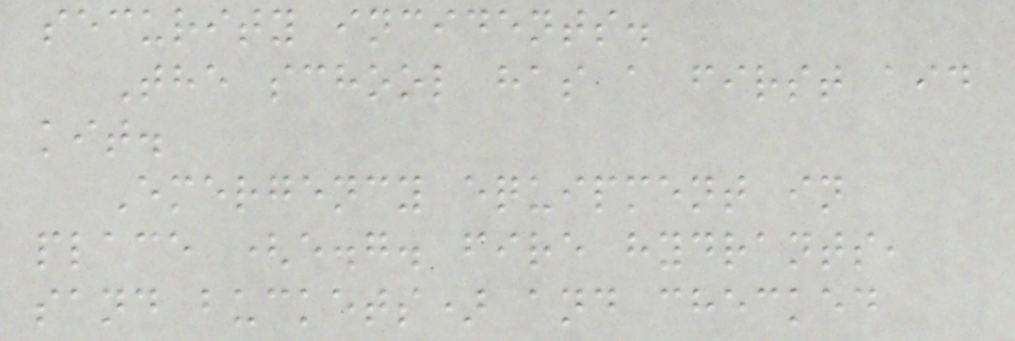security incidents.
The school has a first aid
kit.
Emergency equipment in
place (e.g. fire hydrants,
sand buckets) and checked
